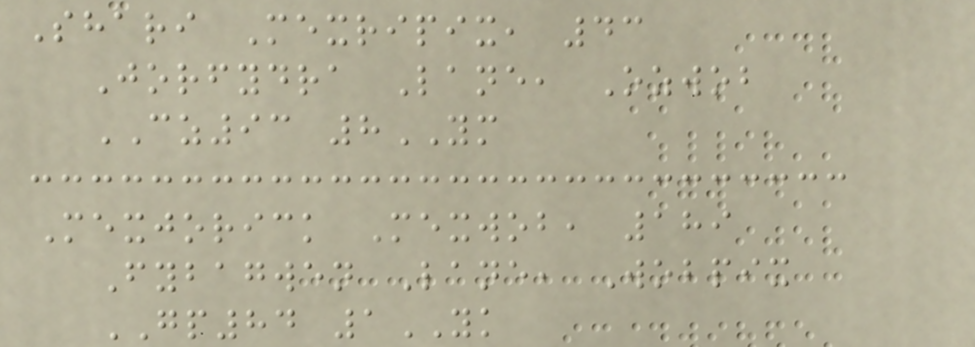Shari Mexripix, 43
Jorfydra Lane, Ozwob
CZ93 8YM
Mexjorick Mexwob, 189
Fybagwen Lane, Wobpix
GP84 1YK
